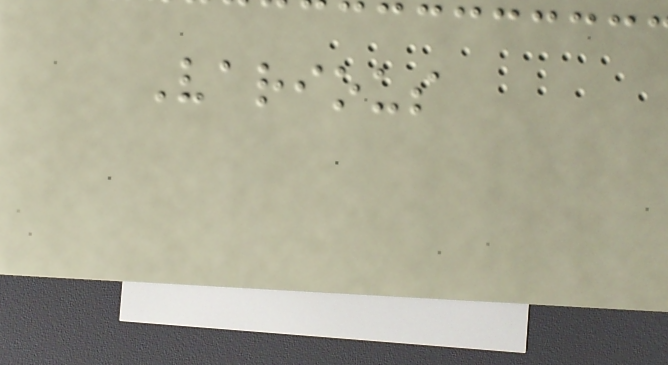Various
